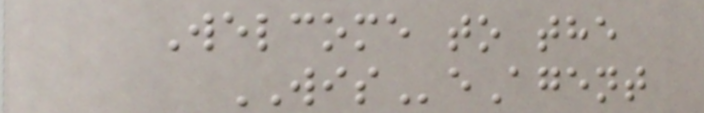Welcome to the
WISeAgent
